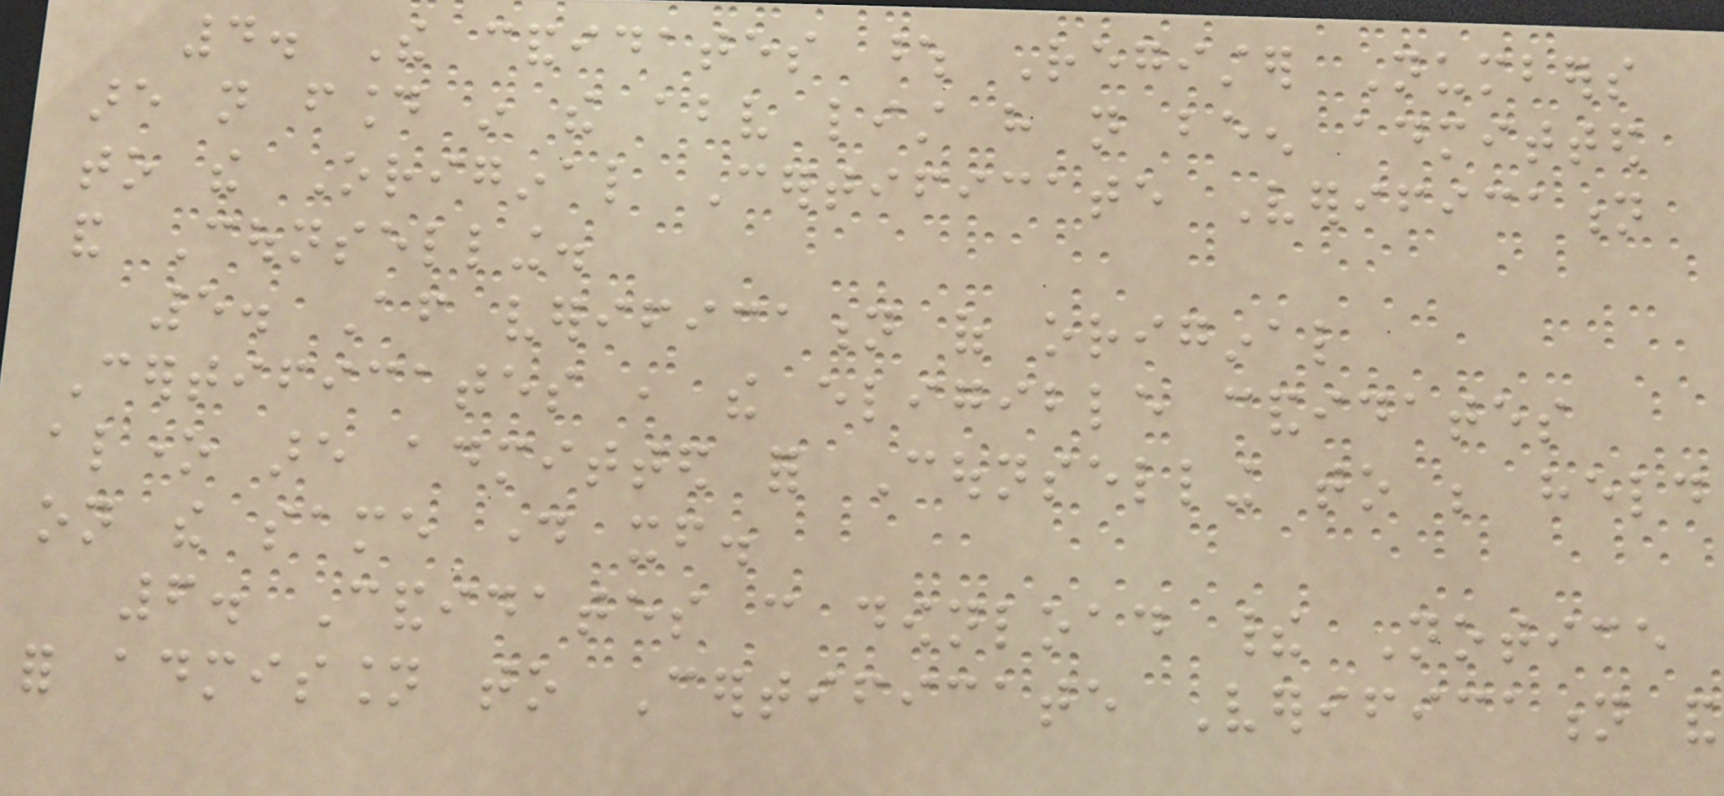4. The candidates whose Register Numbers
are not found in the above list have not been admitted
to the Original Certificate Verification
and Counselling.
5. After verification of original
Certificates , the eligible candidates
alone are admitted for Counselling to be held
on the same day itself.
6. Candidates can download their Notice
for admission to Certificate Verification and
